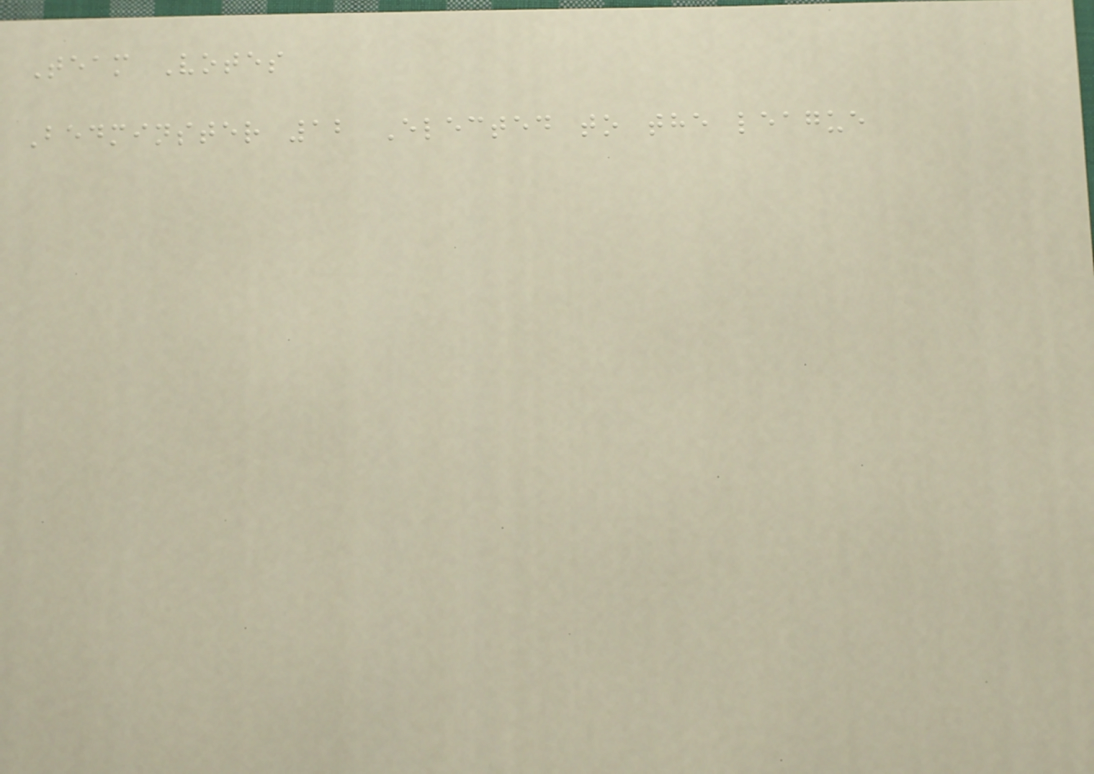Team Votes
Bedminster 12 Elected to the league
